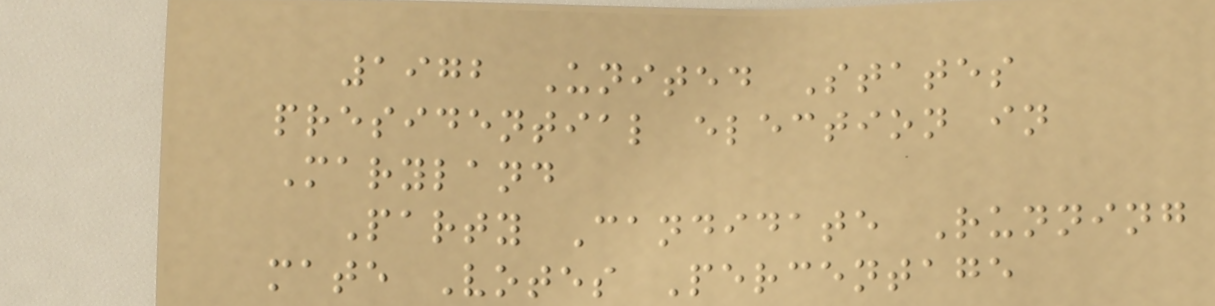1972 United States
presidential election in
Maryland
Party Candidate Running
mate Votes Percentage
